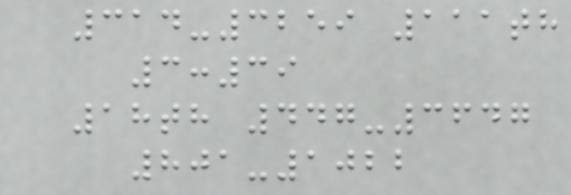314-3259 111th
3:39
18th 447-3647
801-1022
